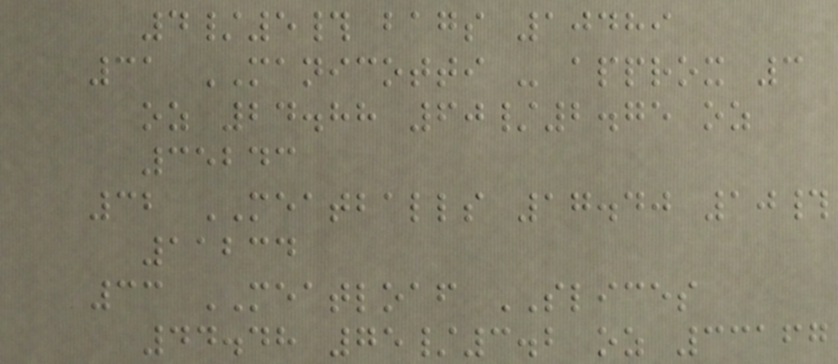4/5# bags 10489
31 MANICOTTI - approx 3
oz 24.88 60/2.75 oz
35243
32 MEATBALLS 17.40 10#
11234
33 MEATLOAF SLICES
44.48 75/3.2 oz 33167
